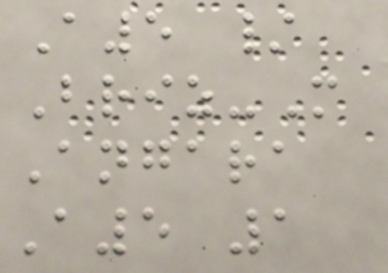A5 /
Briz-M
Angara
A5 1
